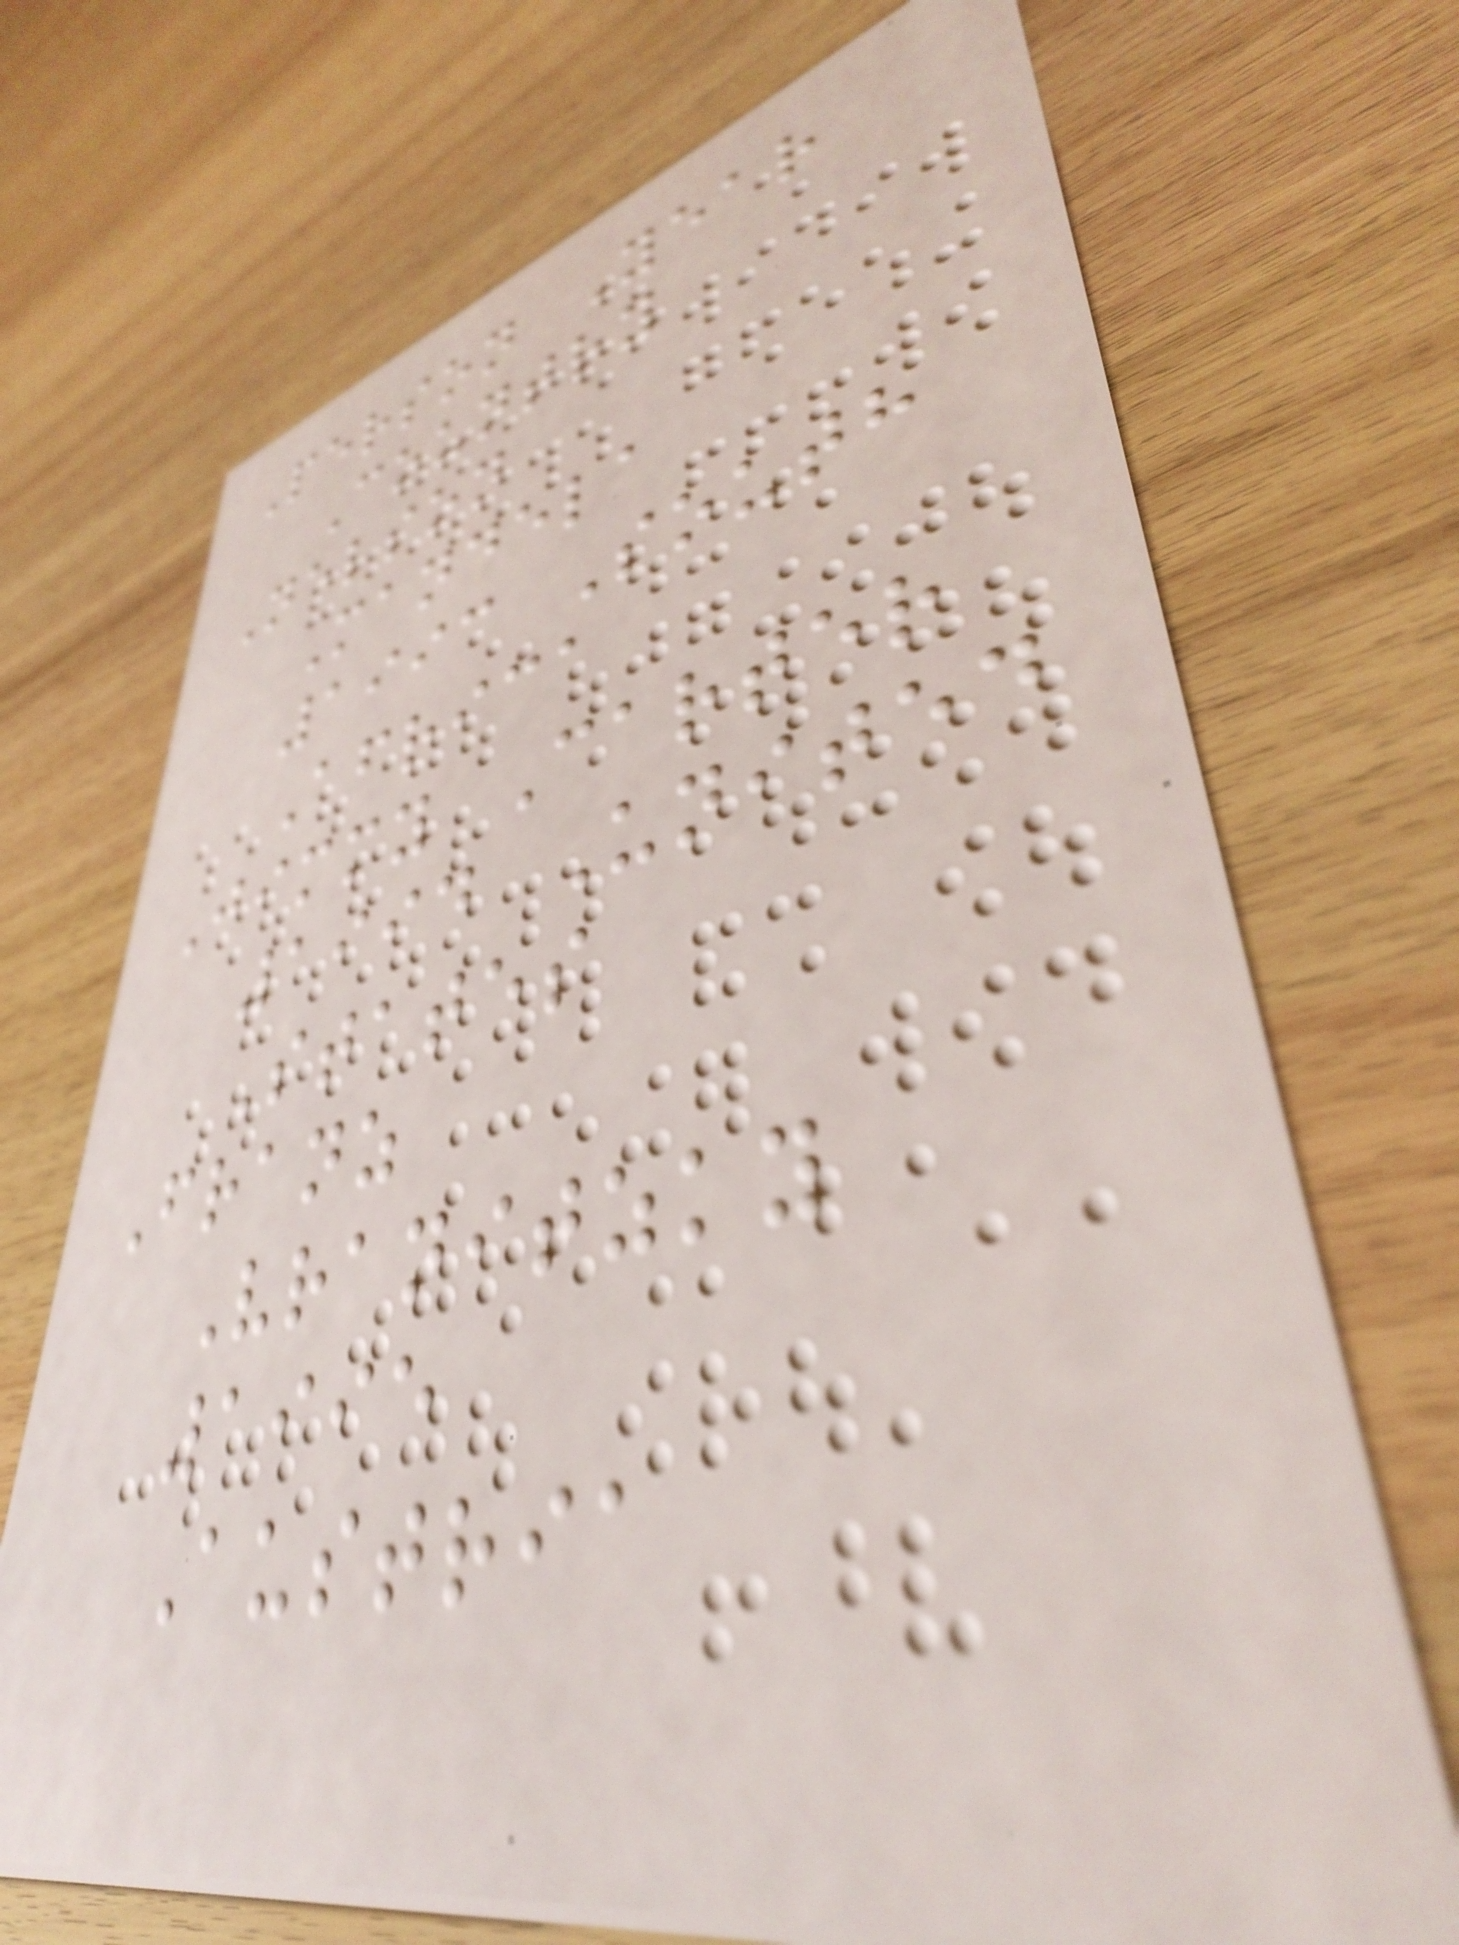Person Year
Country
Nelson
Mandela
1993 South
Africa
Jimmy Carter
1994 United
States
Franz
Vranitzky
1995
Austria
